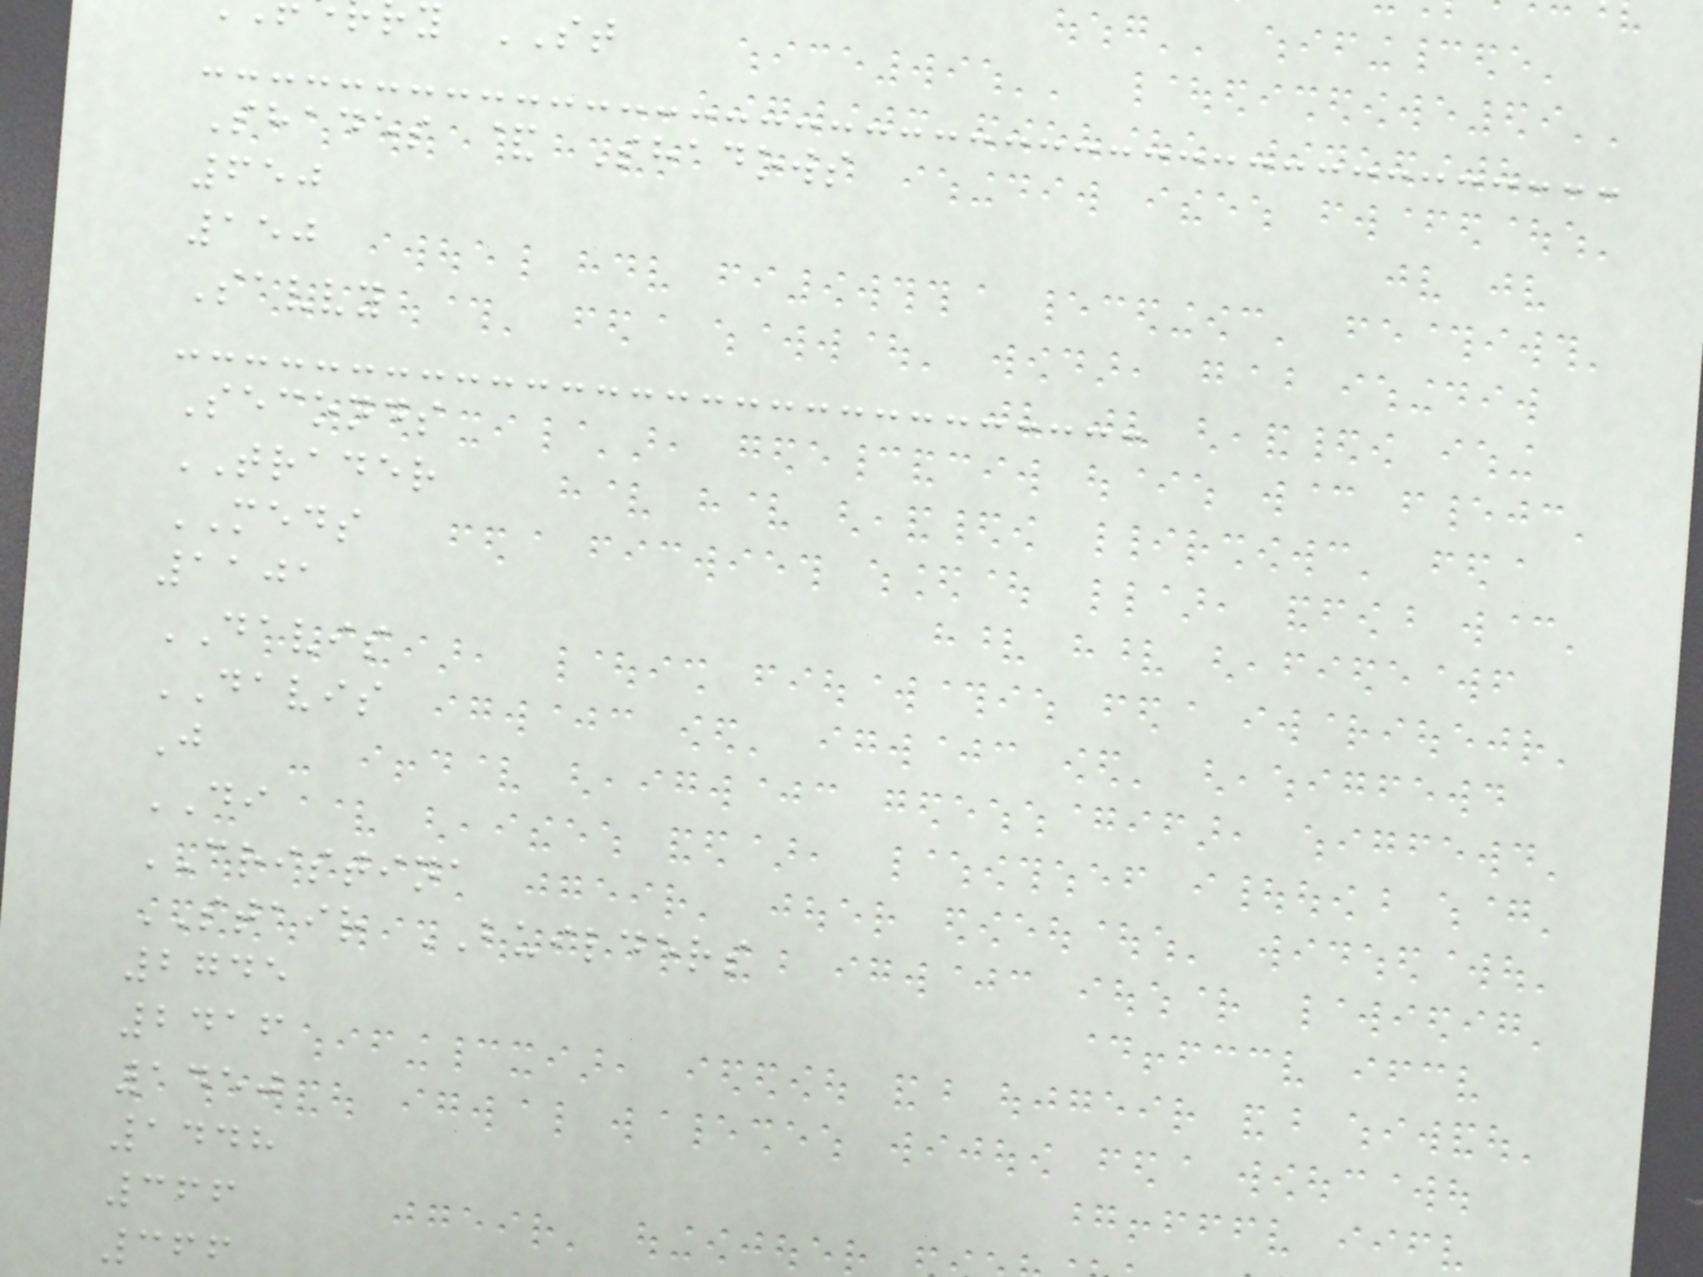y ST
Shades & Shadows
650
150
Savvy
Seconds
TRADER
MEDS
1101
DAVIS
DAVIS
J
DI
CRISTINA
STAIR BUILDERS
2745
2416
1450
1448
366
366
